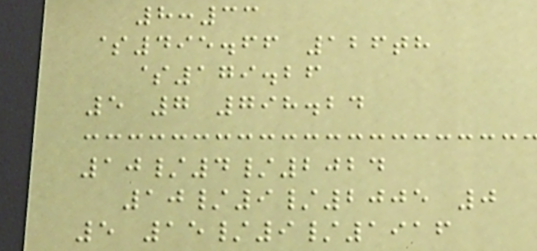8:33
$495.66 126th
$179.26
5 7 798.24
10/4/2024
10/9/2005 0
5 15/9/1916
